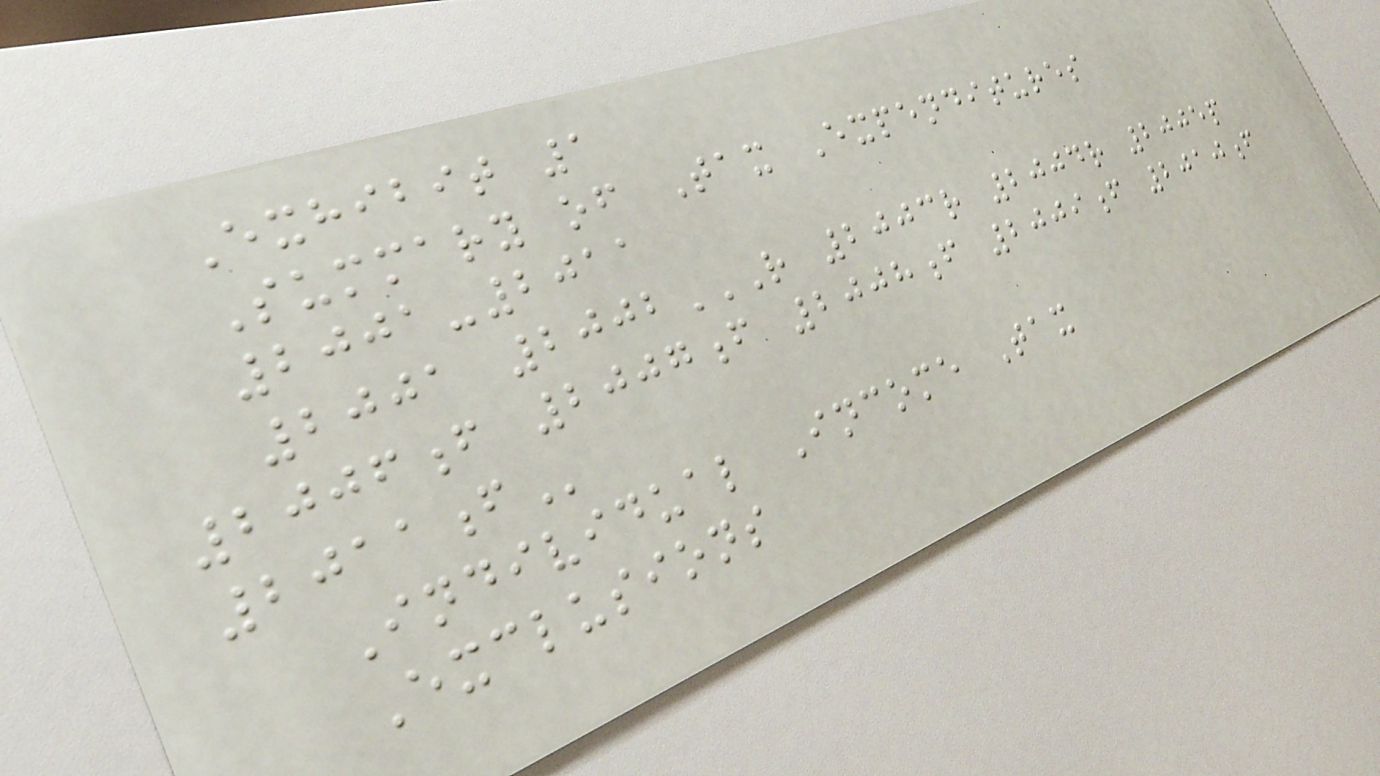Exhibit 1
Summary of Tax Expenditures
2001-2011
2001 2002R 2003R 2004R 2005P
2006F 2007F 2008F 2009F 2010F
2011F
Individual Income Tax
Exclusions
